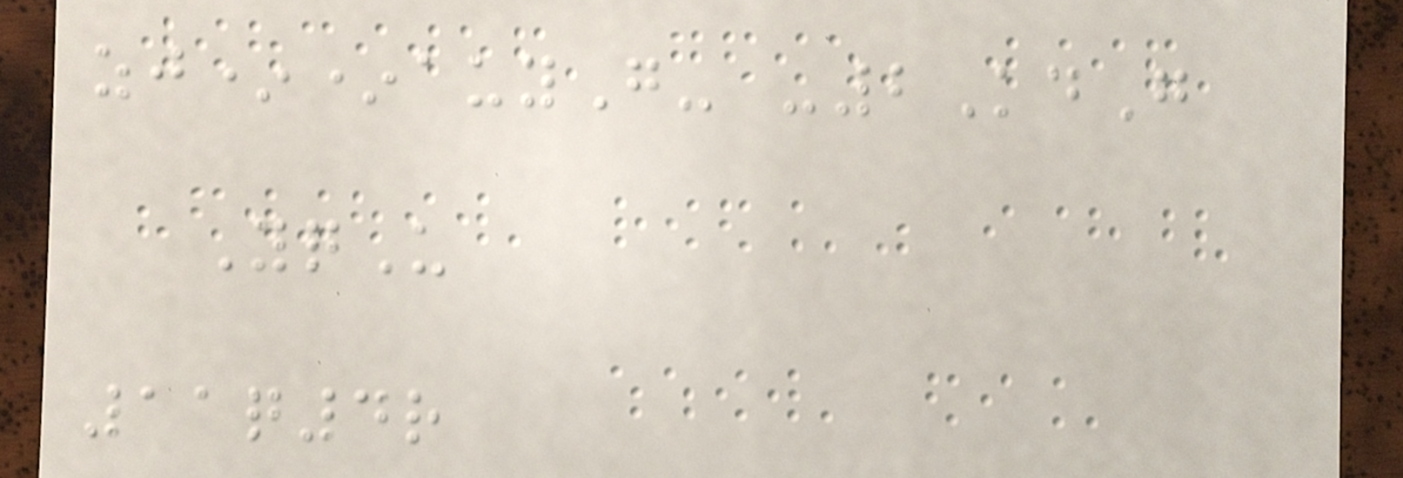zj**auyG- -2KdG
YqU
11q4r
